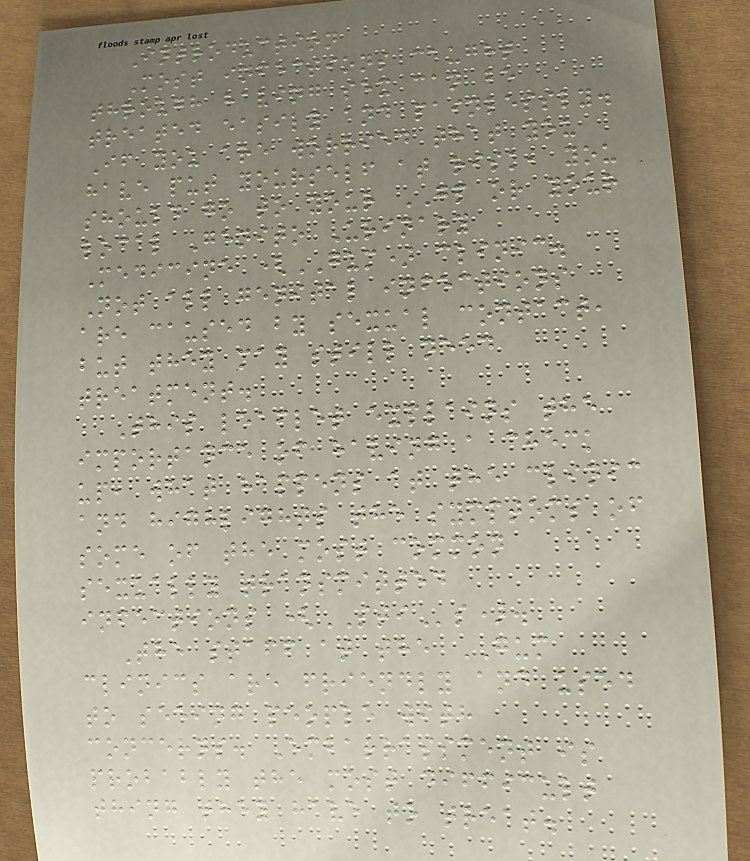Introduction
Most infections caught
through having sex can be
treated easily and painlessly.
If you are worried that you
have put yourself at risk, you
should go to your GP or your
local Genito Urinary
Medicine (GUM) clinic.
Not all genital infections
are caused by sexual contact,
but they may still need
treatment.
This leaflet explains the
importance of having a check
up, what happens at the clinic
and highlights the symptoms of
some of the most common
sexually transmitted
infections (STIs).
The staff at the GUM
clinics are friendly and used
to seeing people with
concerns. Embarrassment is
probably the most difficult
thing they have to treat.
